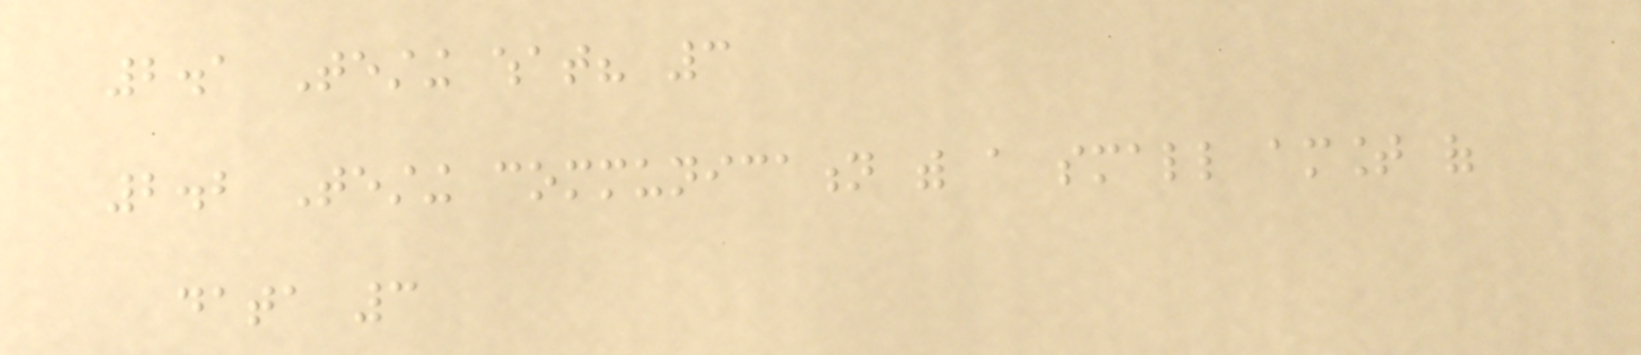2.1 Testing what? 3
2.2 Testing communication with a small amount of
data 3
